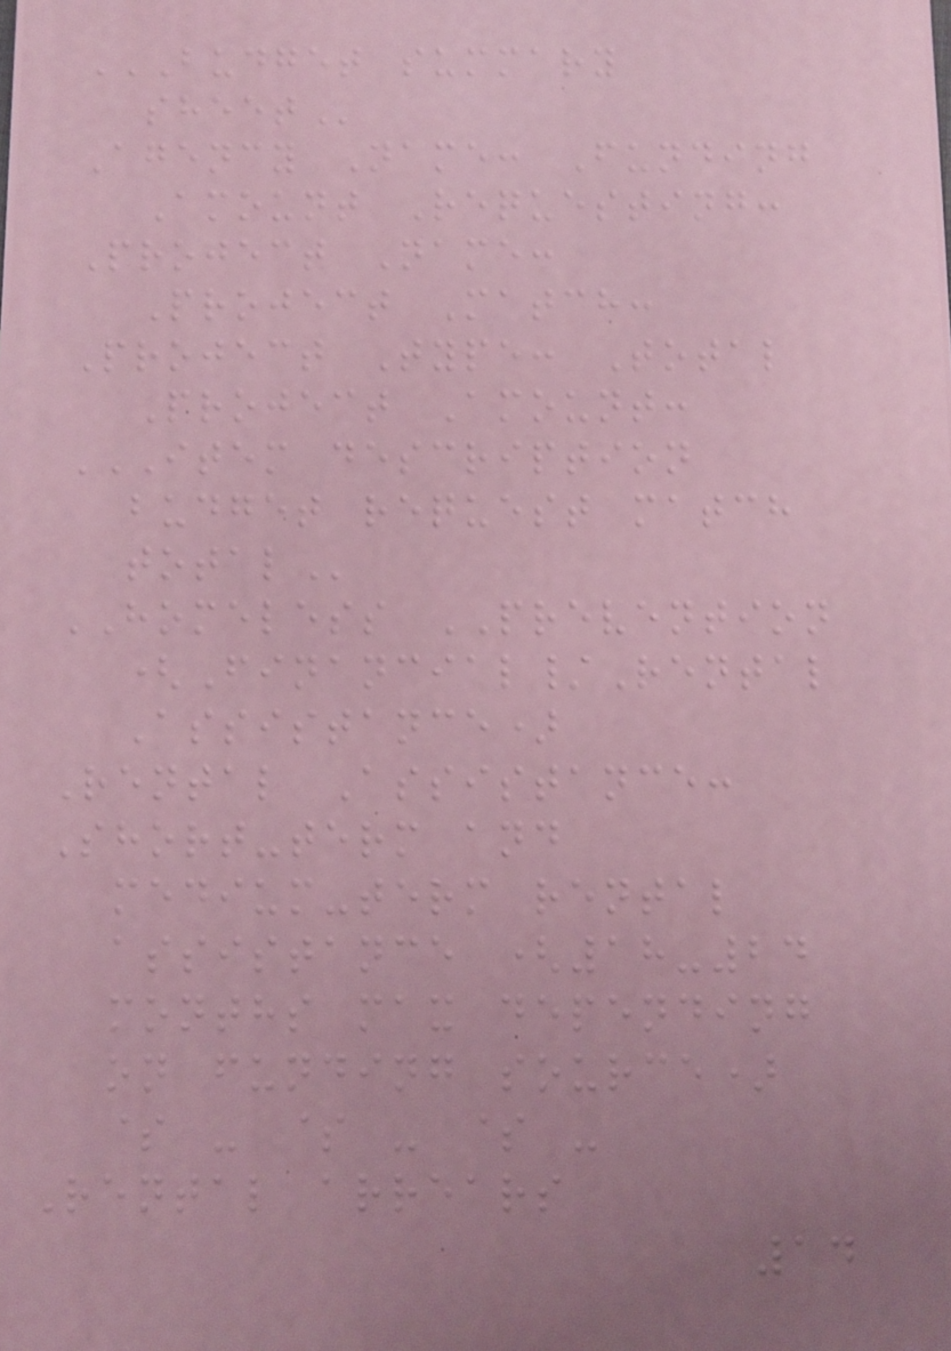BUDGET SUMMARY
SHEET
Agency Name: Funding
Amount Requesting:
Project Name:
Project Match:
Project Type: Total
Project Amount:
ITEM DESCRIPTION
BUDGET REQUEST MATCH
TOTAL
HOMELESS PREVENTION
(Financial/Rental
Assistance)
Rental Assistance:
Short-term and
medium-term rental
assistance (18-24
months max depending
on funding source)
$ - $ - $ -
Rental arrears
14
